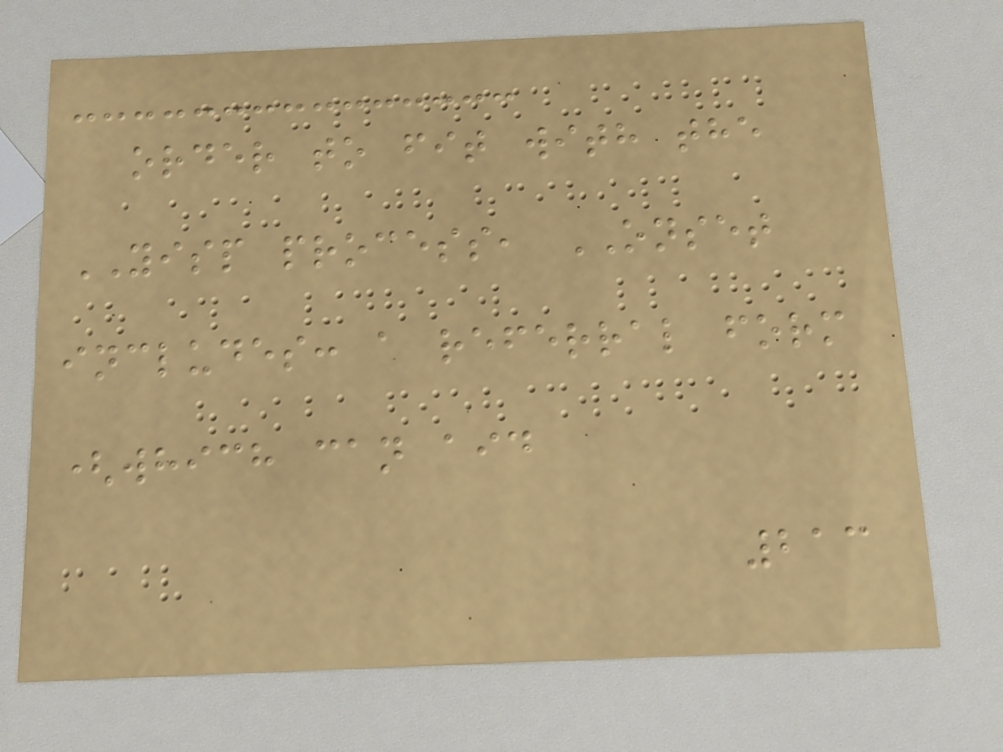order to fit with the
YISP process, ONSET
includes: a referral form
(which can aid
213
